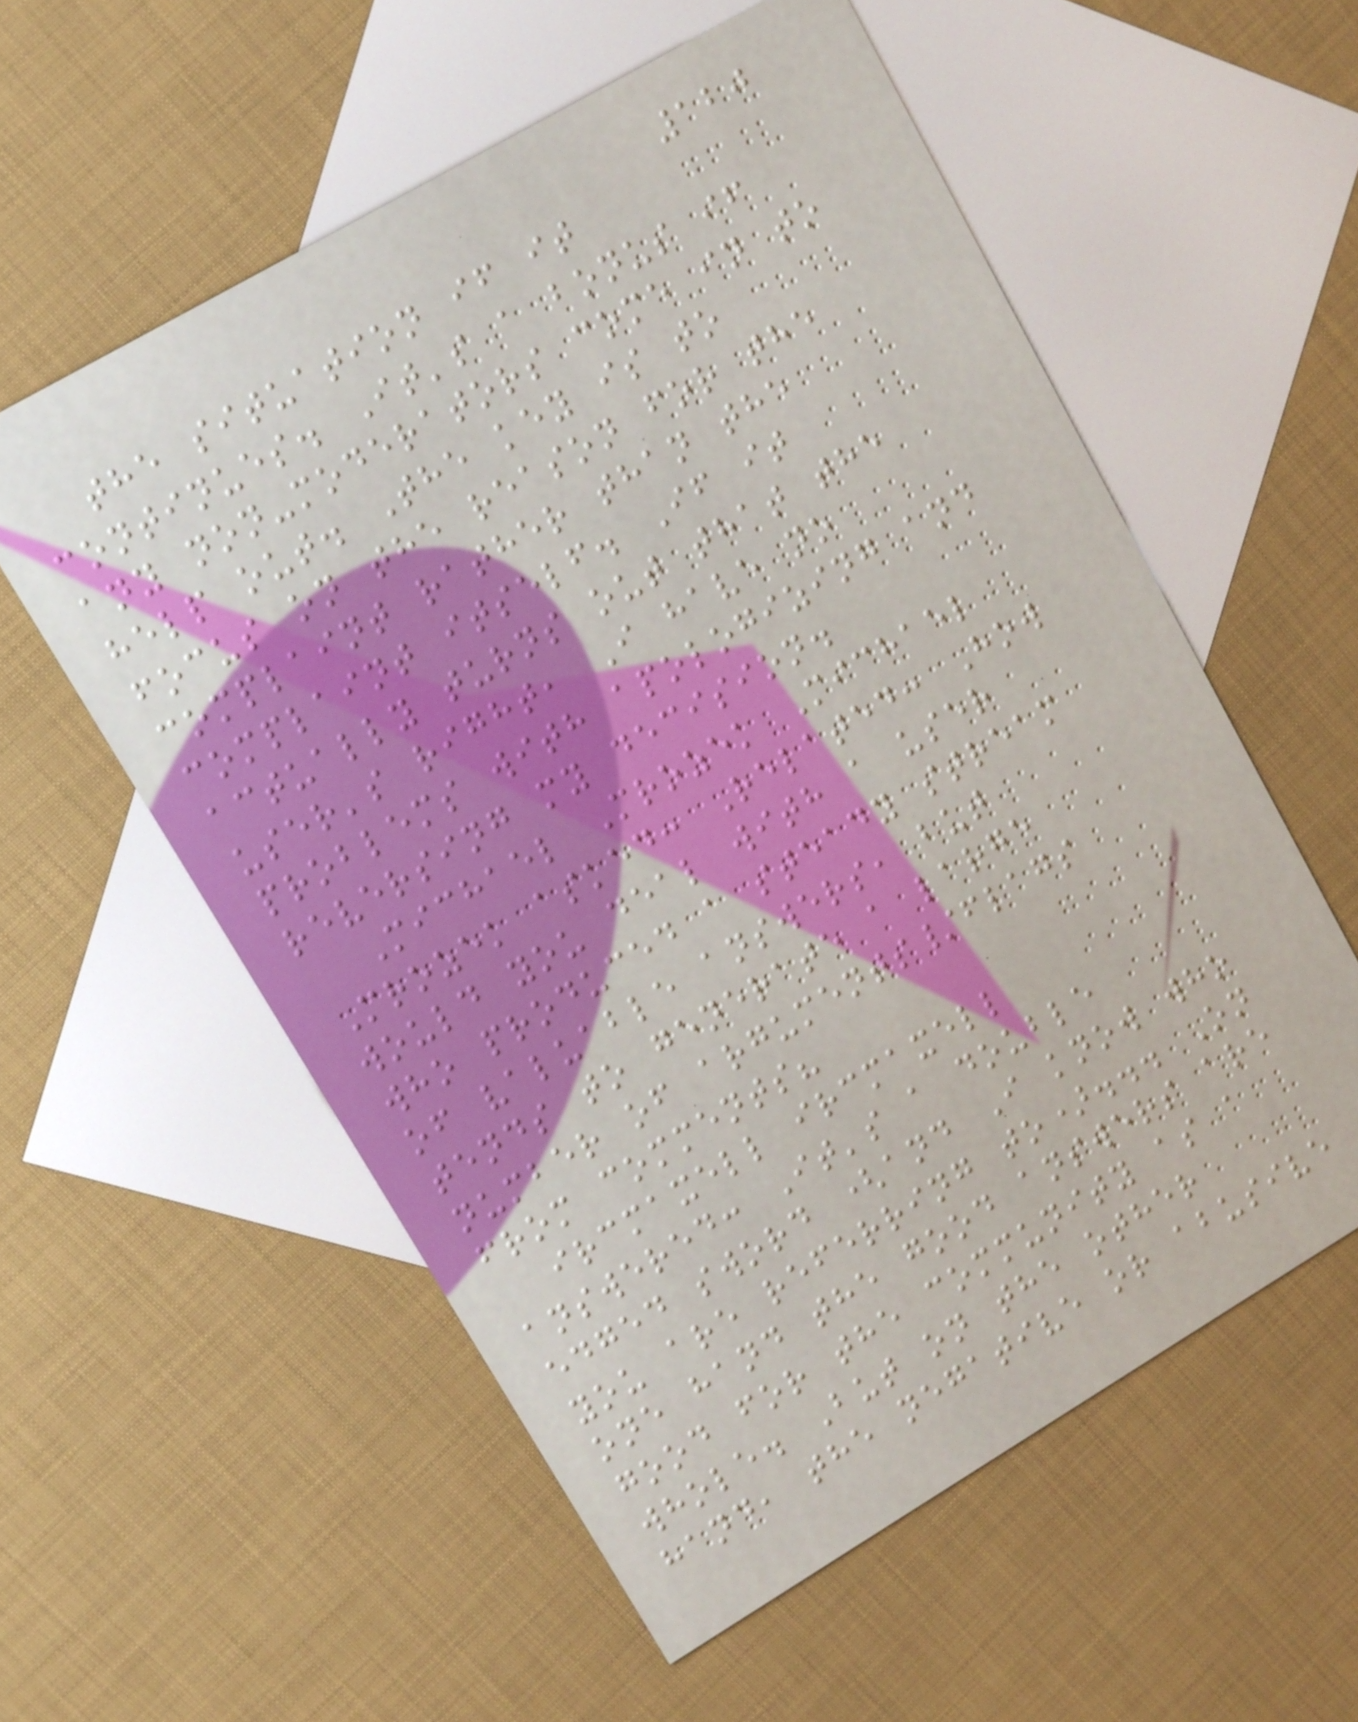120
the situation if it
continues. It's a bonus if
any non-moderators come in to
help out. The key is to
focus on the reason for the
complaint rather than the
complaint itself. If it
actually turns out that the
user's right, I have no
problems with apologizing and
reversing my decision.
Michael Mrozek Michael
Mrozek asked: Related: How
would you deal with a user
who produced a steady stream
of valuable answers, but
tends to generate a large
number of arguments/flags
from comments?
ircmaxell ircmaxell
answered: It's a double
edged sword (and I know who
you are referring to)... On
one hand the good answers are
good for the community as a
whole. But on the other
hand, the negative or abusive
